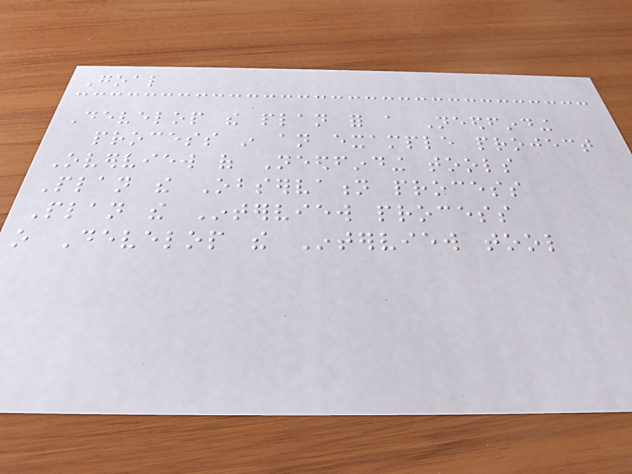Goal
Develop the plan for a Needfinding
process in an example project
Overview of Needfinding tools
Plan the Observation process
Plan the Interview process
o Develop the Interview tool
